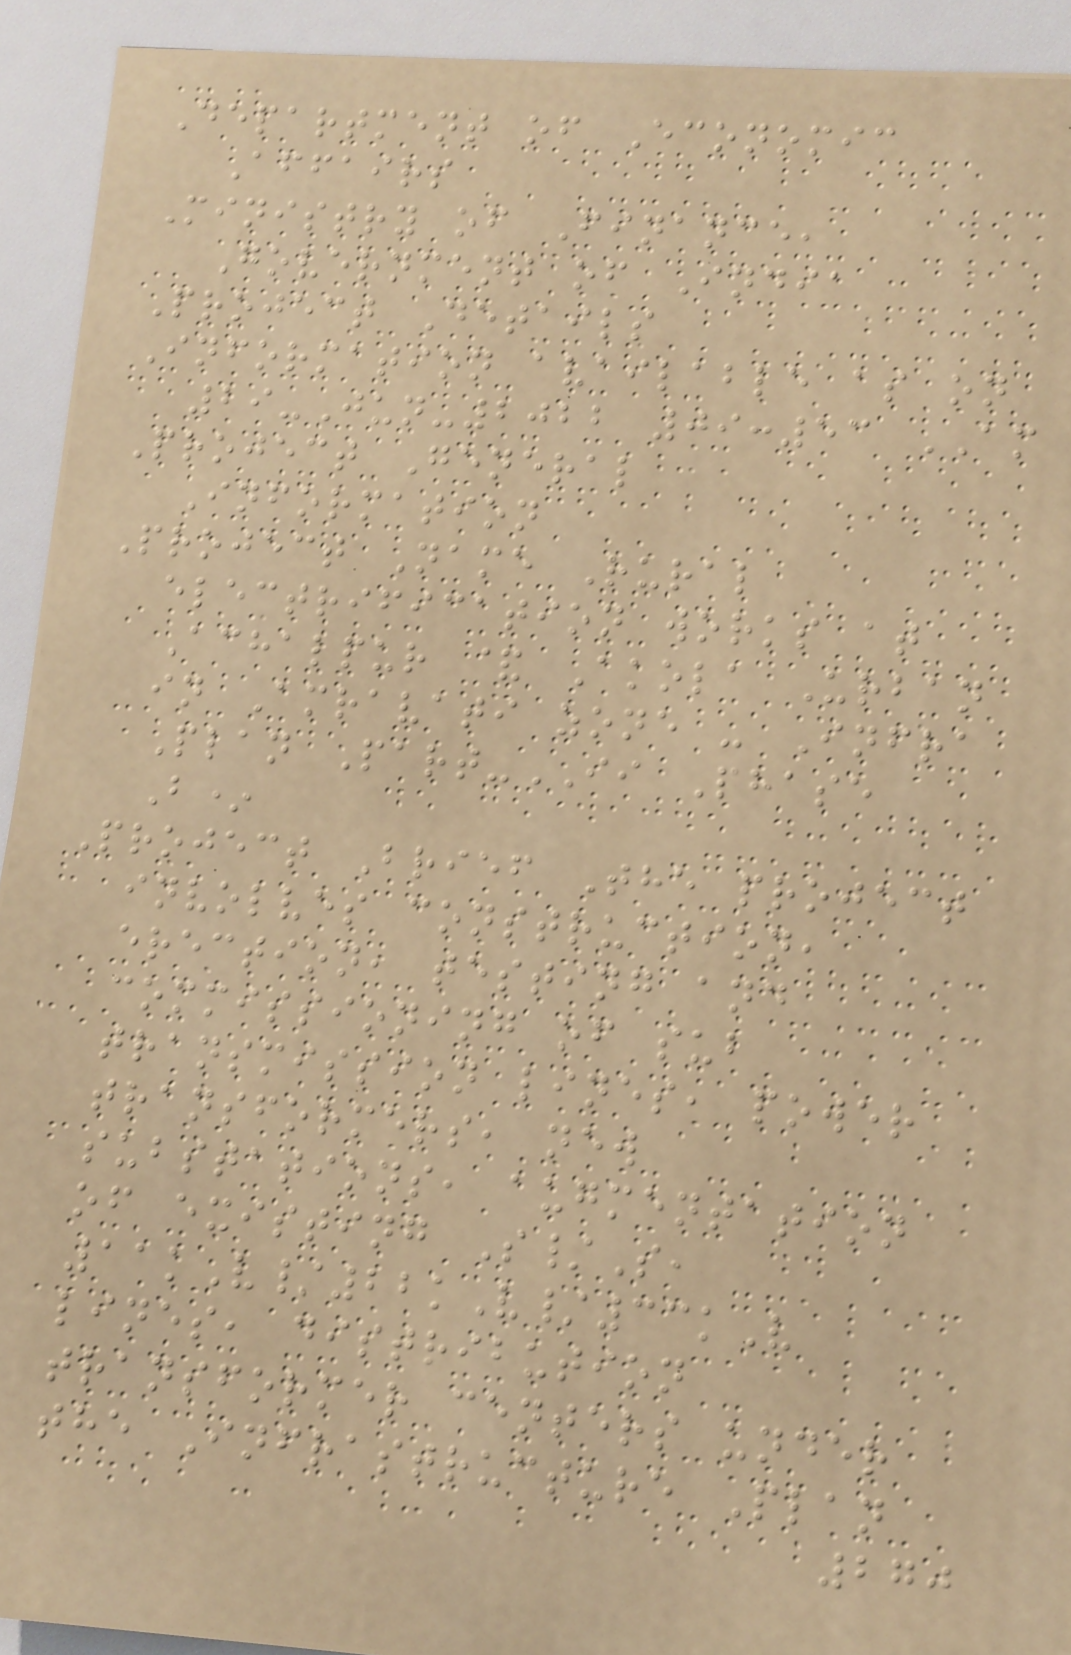Department of Economic
Affairs
Ministry of Finance,
Government of India
Project Details
Information available as on
29-Jun-2022 09:53 AM
Project General
Information
Project Name Rural
electrification works at
Achalpur & Akola Urban
in Amravati zone - Infra
Plan Part-II Phase
B*
Project Brief The project
involves construction,
erection, testing and
commissioning of sub
transmission lines, power
transformers, new
substations, augmentation
of existing S/S,
11kV/22kV/33kV
lines, distribution
transformer centers under
the Infrastructure Plan
270
